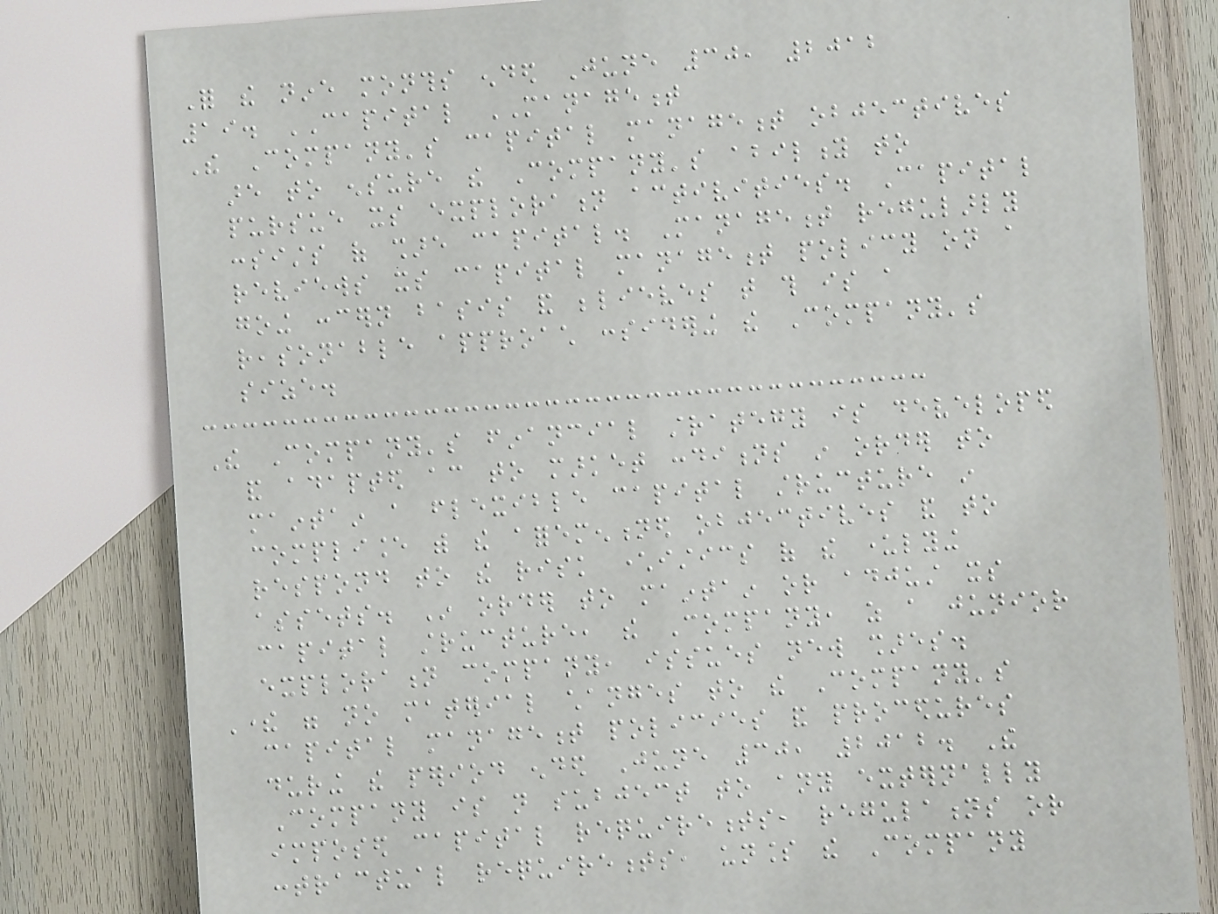For the nine months ended June 30, 2012
19. CAPITAL MANAGEMENT
The Company's capital management objectives
are to ensure the Company's ability to
pursue its exploration activities. Capital
consists of share capital. Management regularly
reviews its capital management policy on a
going concern basis and believes that this is a
reasonable approach considering the Company's
size.
The Company's financial strategy is developed
and adapted according to market conditions in order to
maintain a flexible capital structure in
compliance with the aforementioned objectives and to
respond to the risk characteristics of the underlying
assets. In order to maintain or adjust its
capital structure, the Company, as a junior
exploration company, issues new shares.
There were no material changes to the Company's
capital management policies and procedures
during the period ended June 30, 2012. The
Company is not subject to any externally
imposed capital requirements, regulations or
contractual requirements, unless the Company
